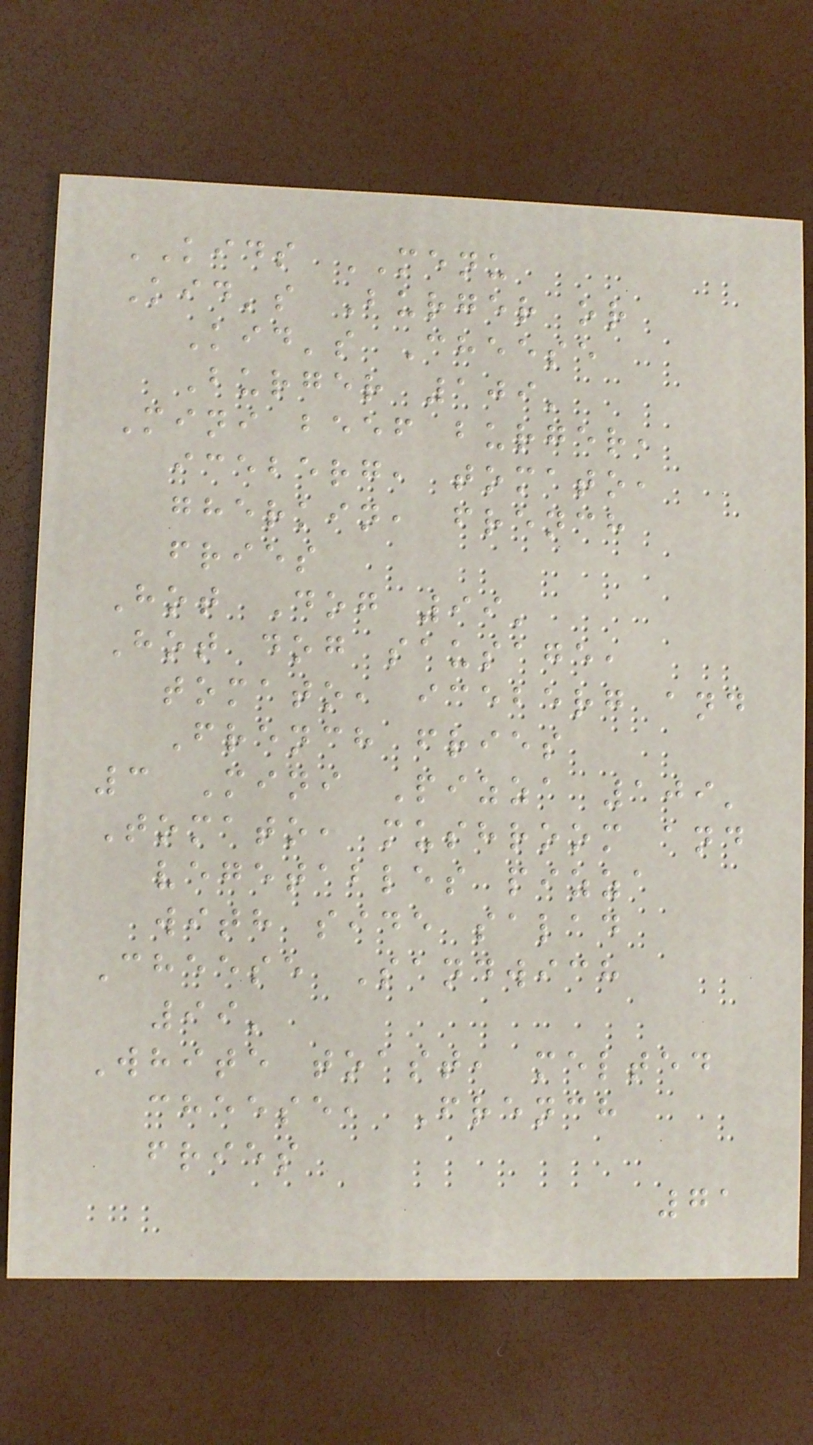KIDS MENU
Kid's Burger or
Kid's Cheese
Burger 109'
Mini beef burger,
iceberg, tomato,
gherkin, french
fries
Hot Dog 99'
Hot dog sausage,
tomato, iceberg and
French fries
3 Mini Pizza 109'
Tomato, mushroom and
vegetables pizza
with side salad
Cheese Sandwich
99'
White toast, melted
cheese, French
fries
71
